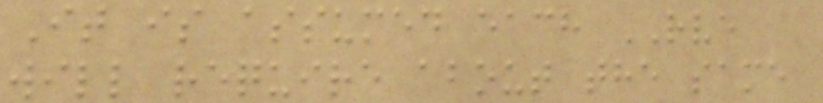It is assumed each RVE
will require about the same
